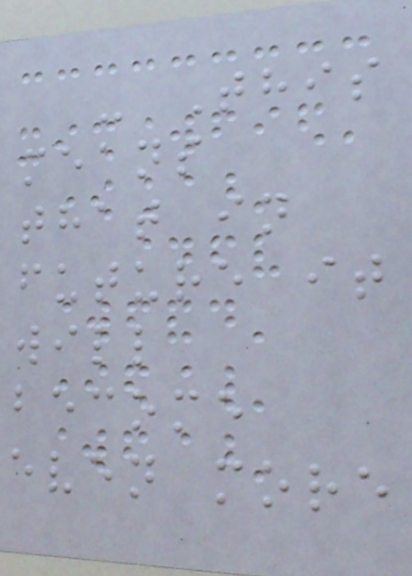- This
means
that in
future it
will
become
even more
